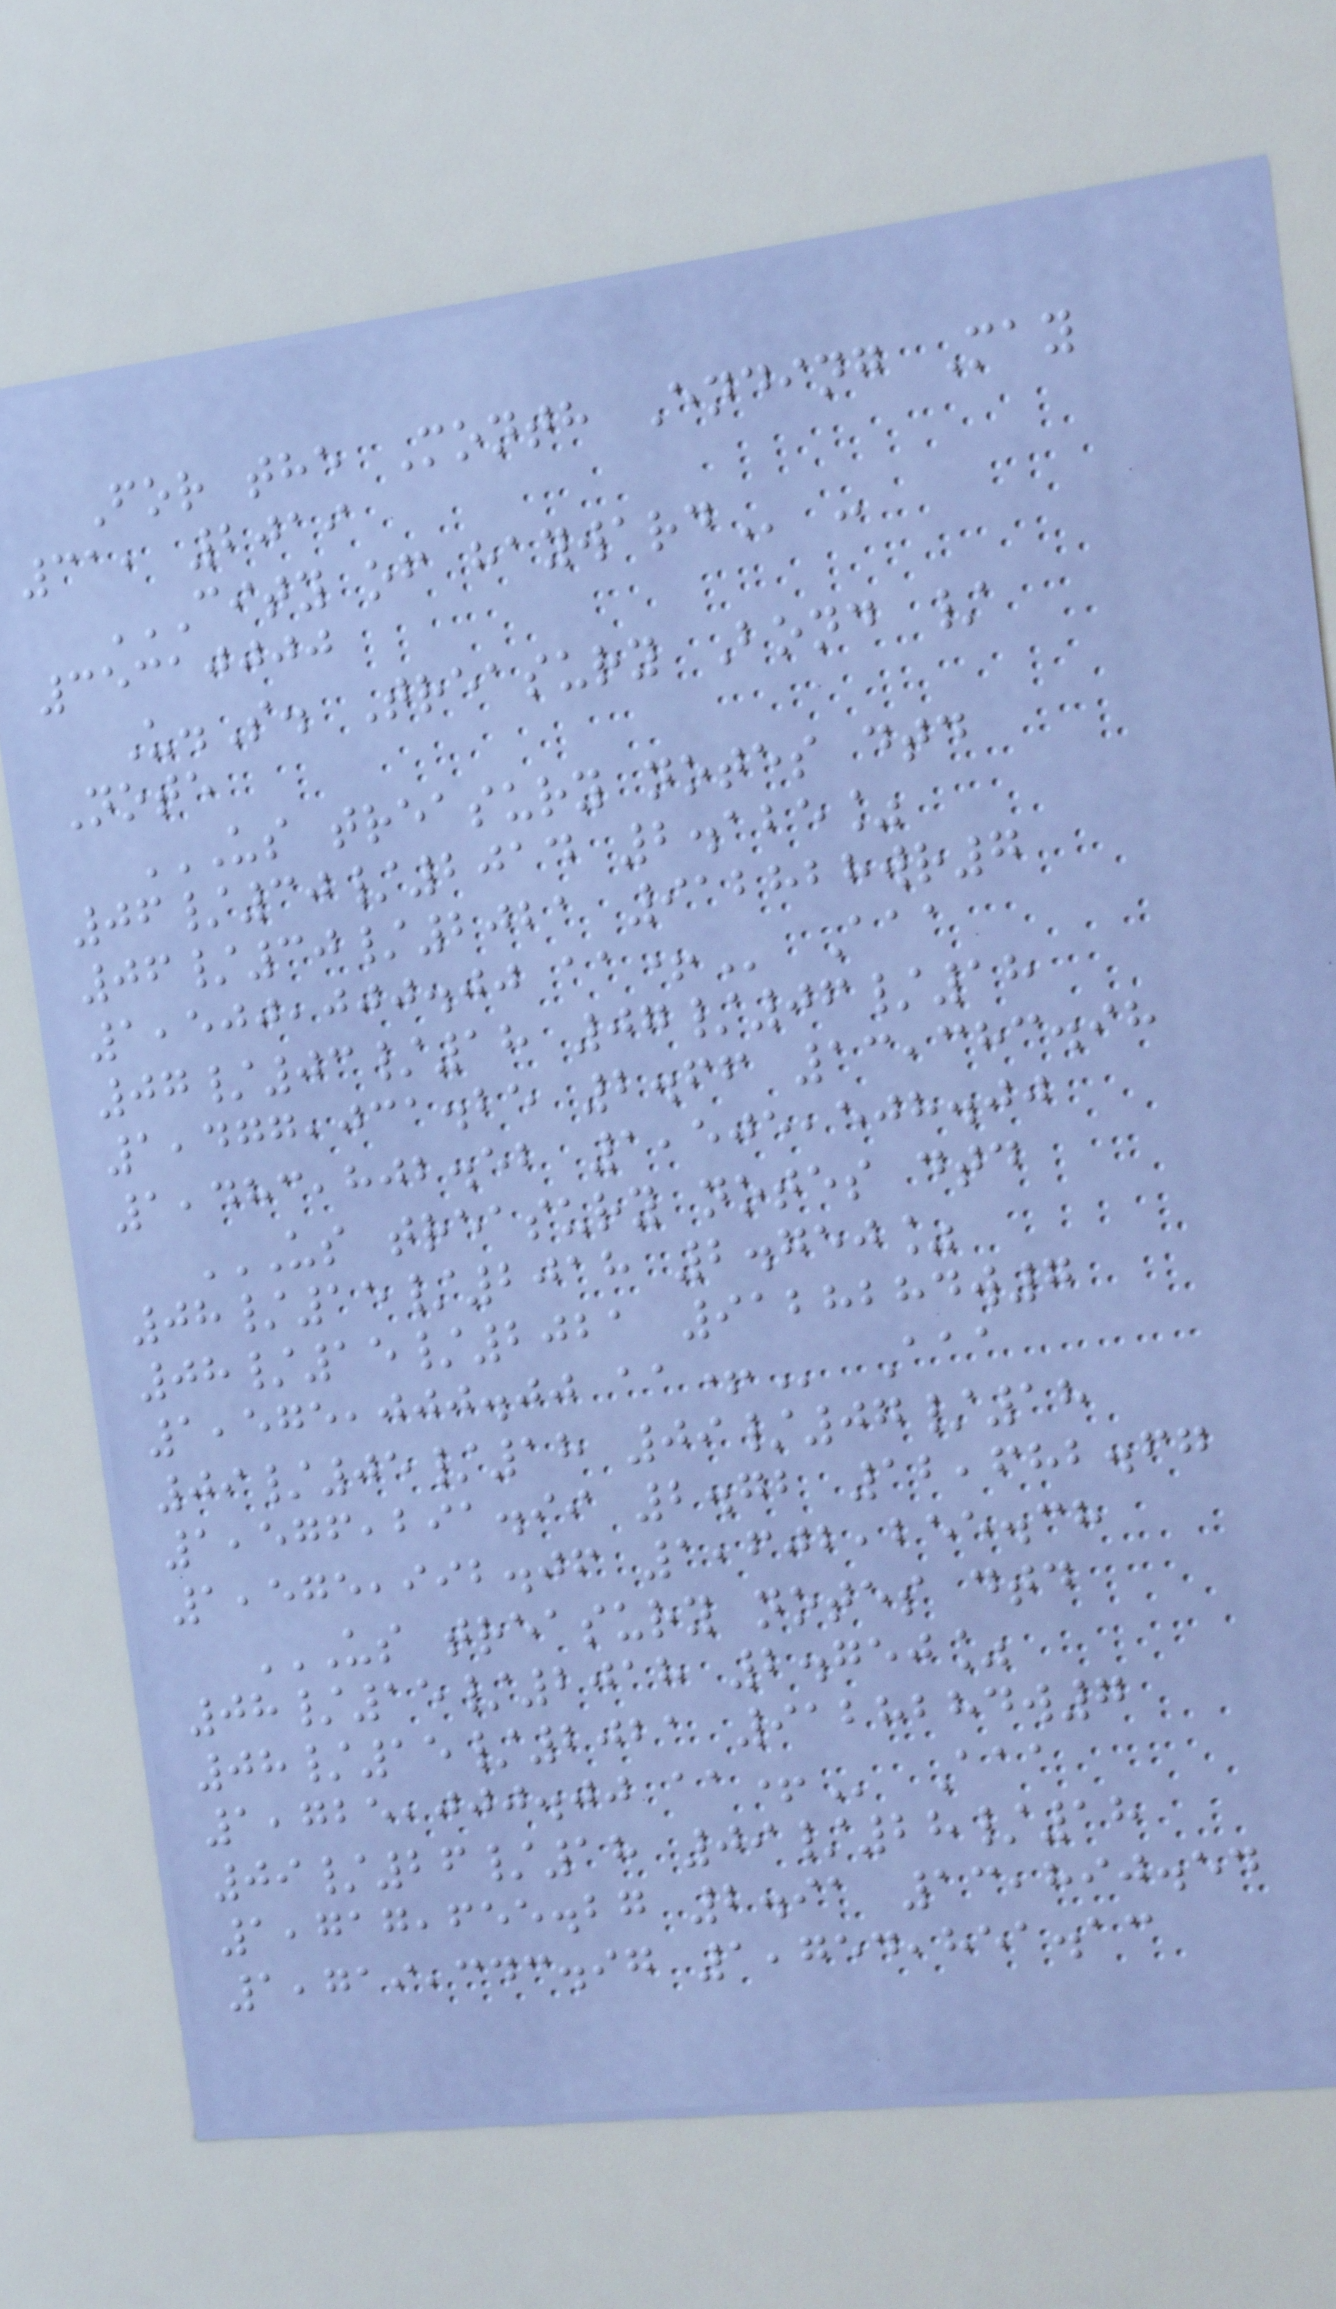For the Month Ending May
31, 2019
CITY OF HAYWARD -
35310000
U.S. Treasury Bond /
Note
US TREASURY NOTES DTD
06/30/2014 2.125%
06/30/2021 912828WR7
1,500,000.00 AA+ Aaa
07/03/18 07/06/18
1,477,031.25 2.66 13,383.98
1,483,802.52 1,505,508.00
US TREASURY NOTES DTD
08/15/2018 2.750%
08/15/2021 9128284W7
1,575,000.00 AA+ Aaa
09/05/18 09/07/18
1,576,291.99 2.72 12,682.67
1,575,992.06 1,602,255.38
US TREASURY NOTES DTD
08/15/2018 2.750%
08/15/2021 9128284W7
1,725,000.00 AA+ Aaa
09/26/18 09/28/18
1,717,655.27 2.91 13,890.54
1,719,343.97 1,754,851.13
